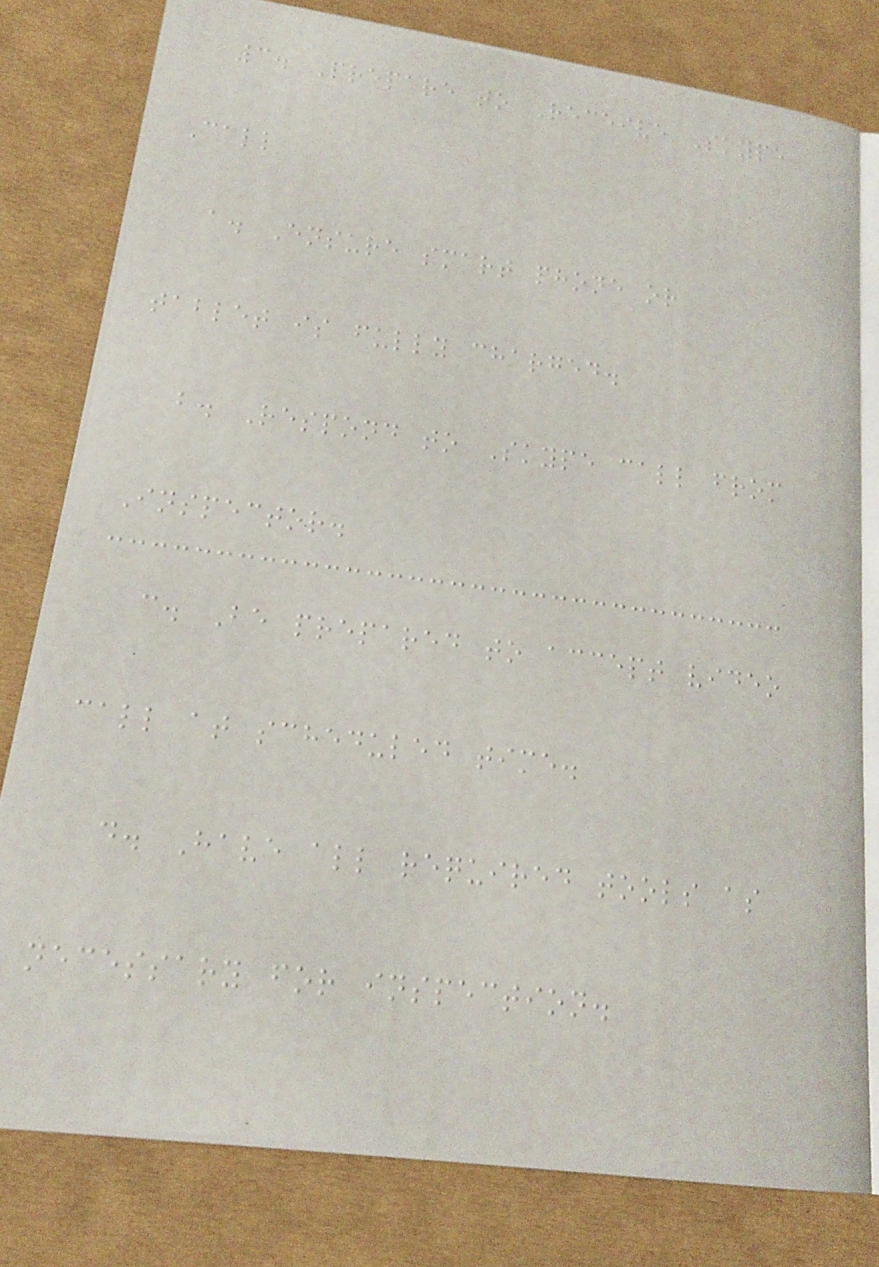3. Prepare to Receive Skype
Call
a. Ensure smart phone or
tablet is fully charged.
b. Respond to Skype call from
Inspector.
c. Be prepared to accept video
call at scheduled time.
d. Have all required tools as
necessary for inspection.
